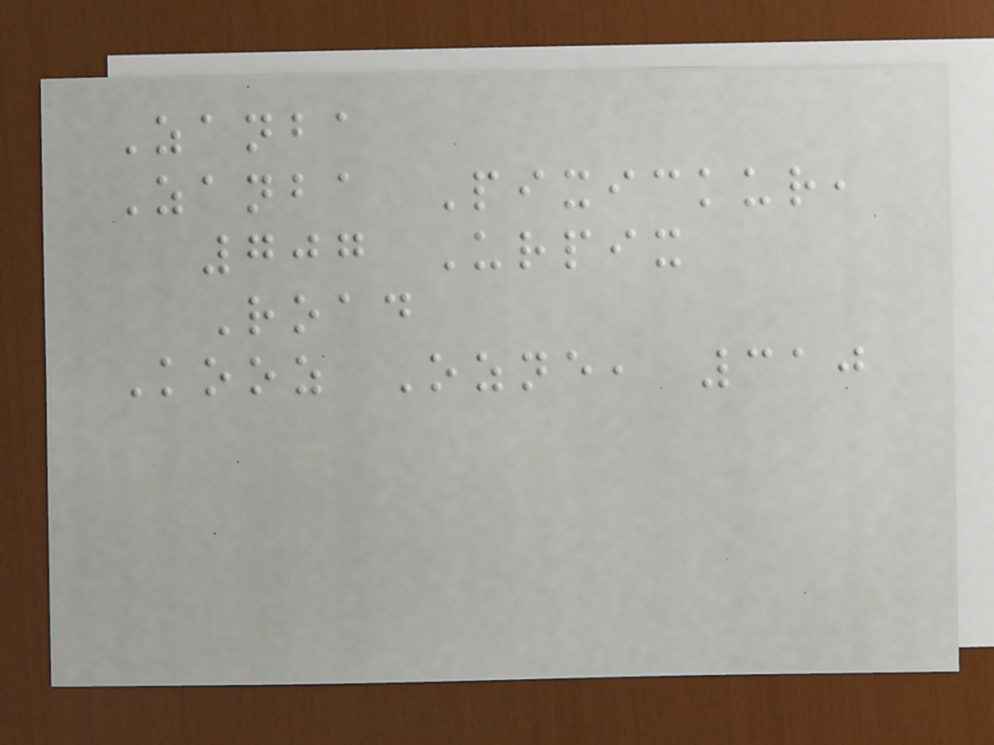Zanba
Zanba Pixickur,
707 Urpix
Road
Kooz Ozne, 310
